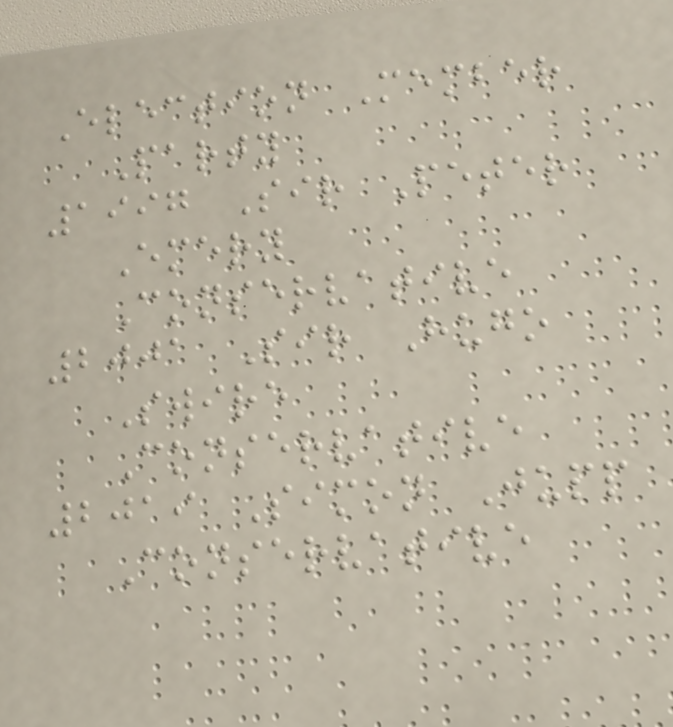Election Member
Party
1997 Sir Peter
Emery
Conservative
2001 Sir Hugo
Swire
Conservative
2019 Simon Jupp
Conservative
